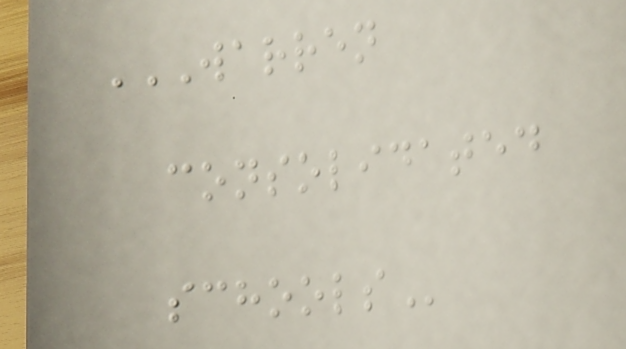WARREN
CONSOLIDATED
SCHOOLS
